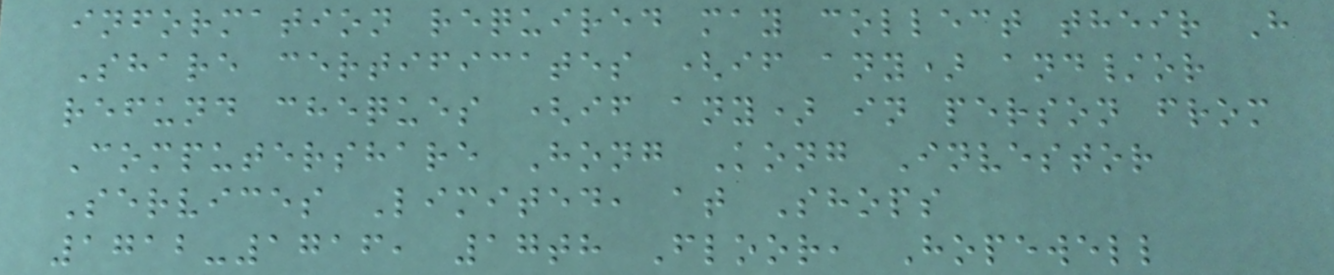information required may collect their H
Share certificates (if any) and/or
refund cheques (if any) in person from
Computershare Hong Kong Investor
Services Limited, at Shops
1712-1716, 17th Floor, Hopewell
